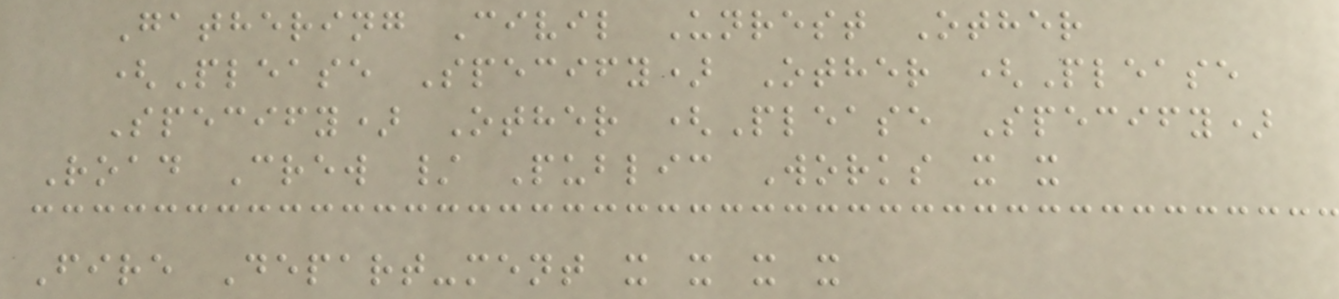Gathering Civil Unrest Other
(Please Specify) Other (Please
Specify) Other (Please Specify)
Road Crew / Public Works x x
Fire Depart-ment x x x x
